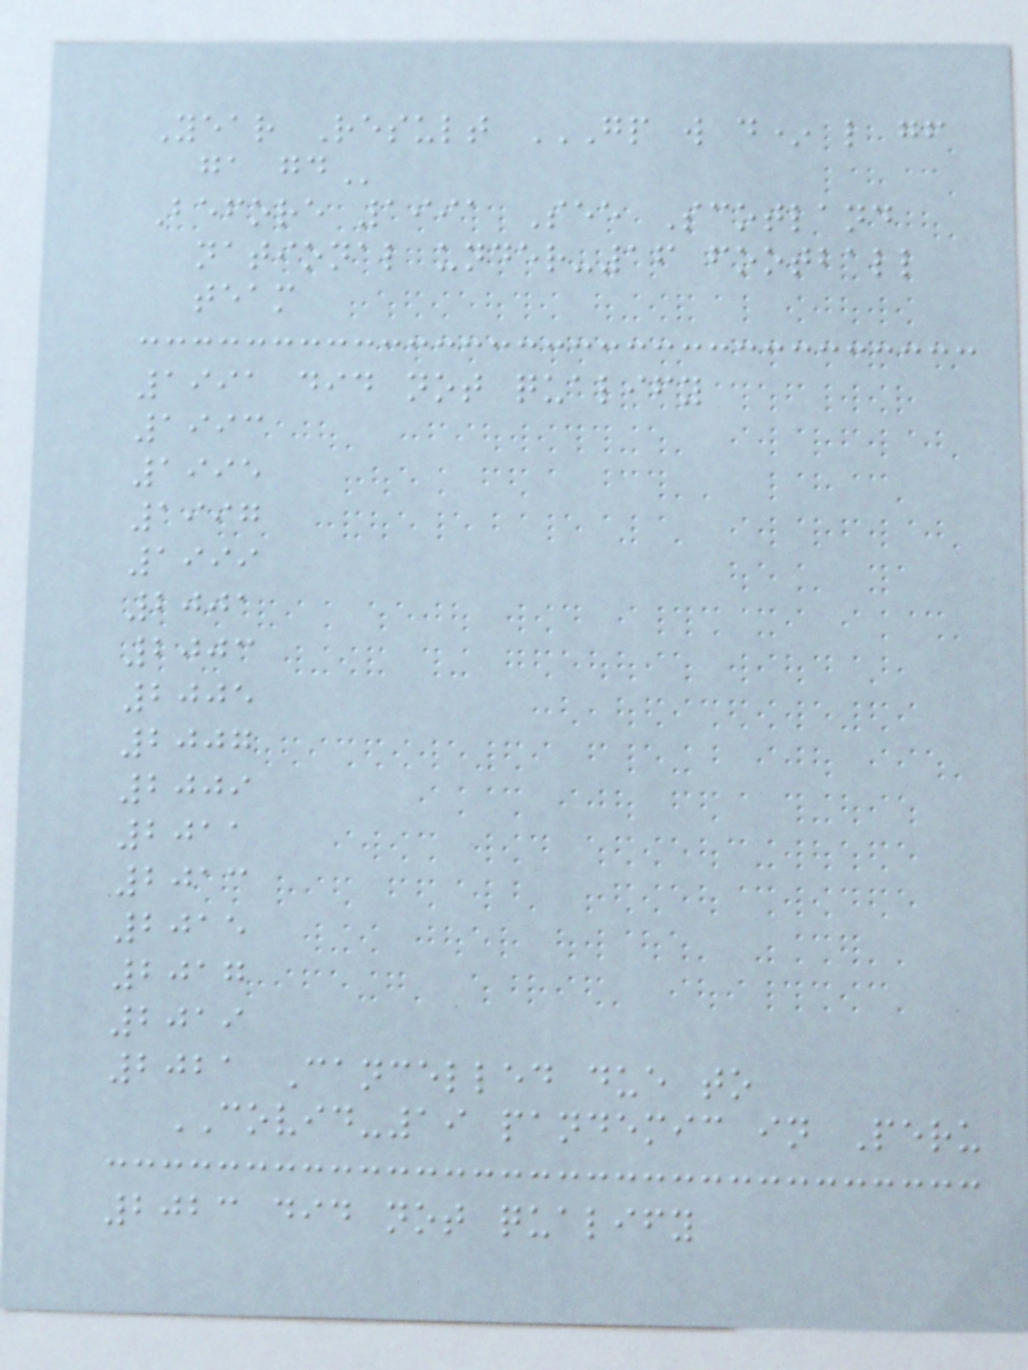Year Result GP W D* L GF
GA GD
Before 1991 See Scotland
national under-16 football
team
1991 did not qualify
1993
1995
1997
1999
2001
2003
2005
2007
2009
2011
2013
2015
2017
2019
2021 Cancelled due to
COVID-19 pandemic in Peru
2023 did not qualify
